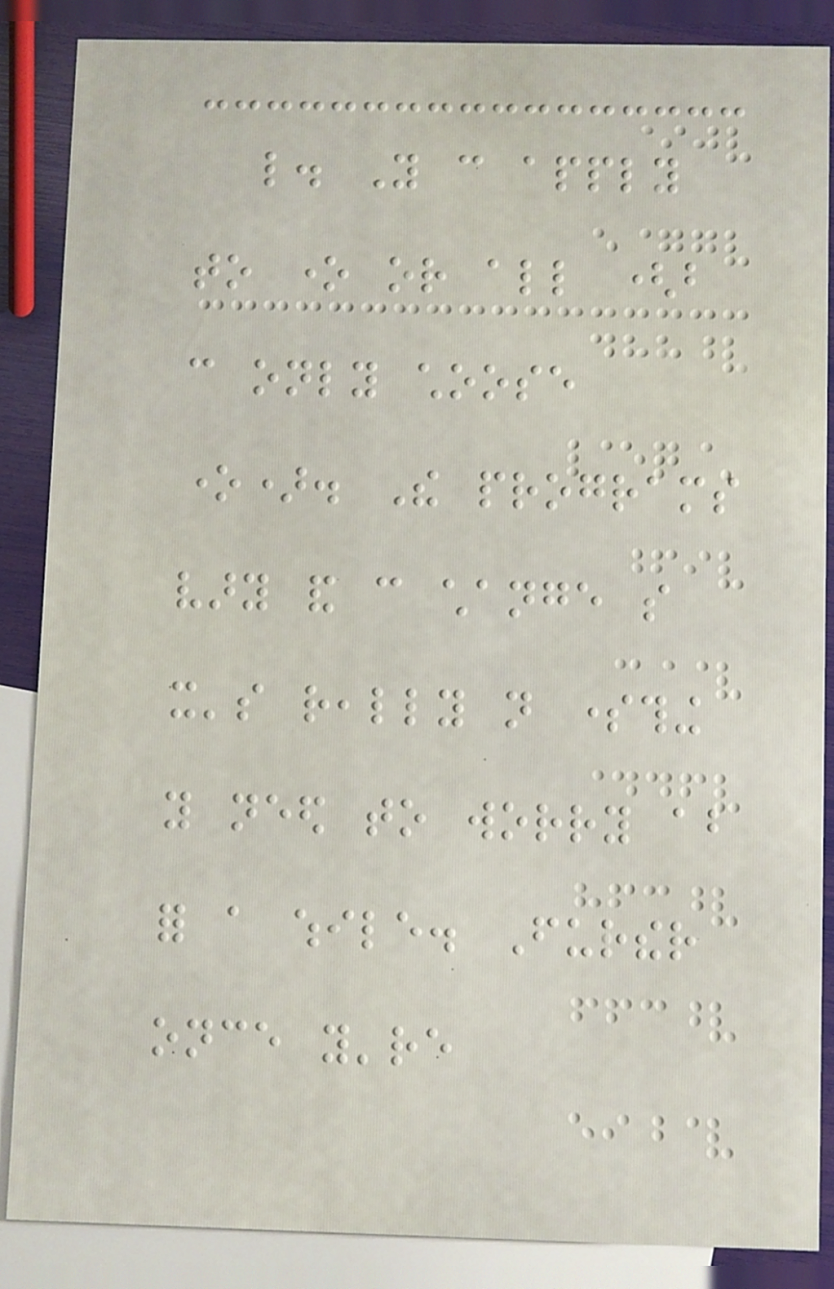like. You can apply
to one or all (but
can only choose
one). The programs
vary and can change so
it's really not something
you need to worry about
for a while. Further
once you're
